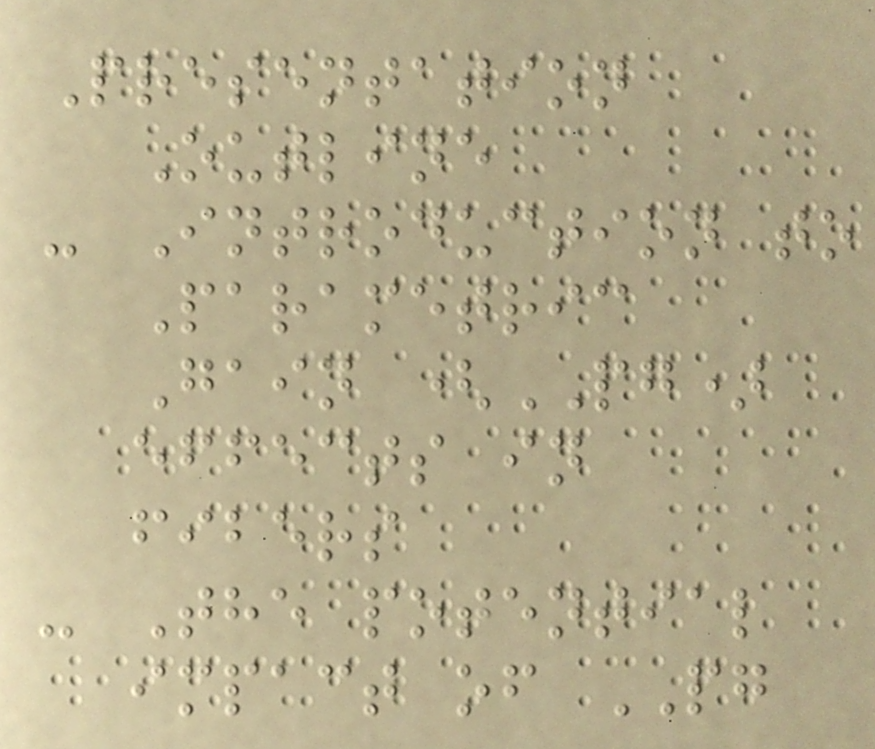Presentation
Outline
- Introduction to
Parametric
Gain (PG)
effects in
fibers
- The potential
impact of PG
